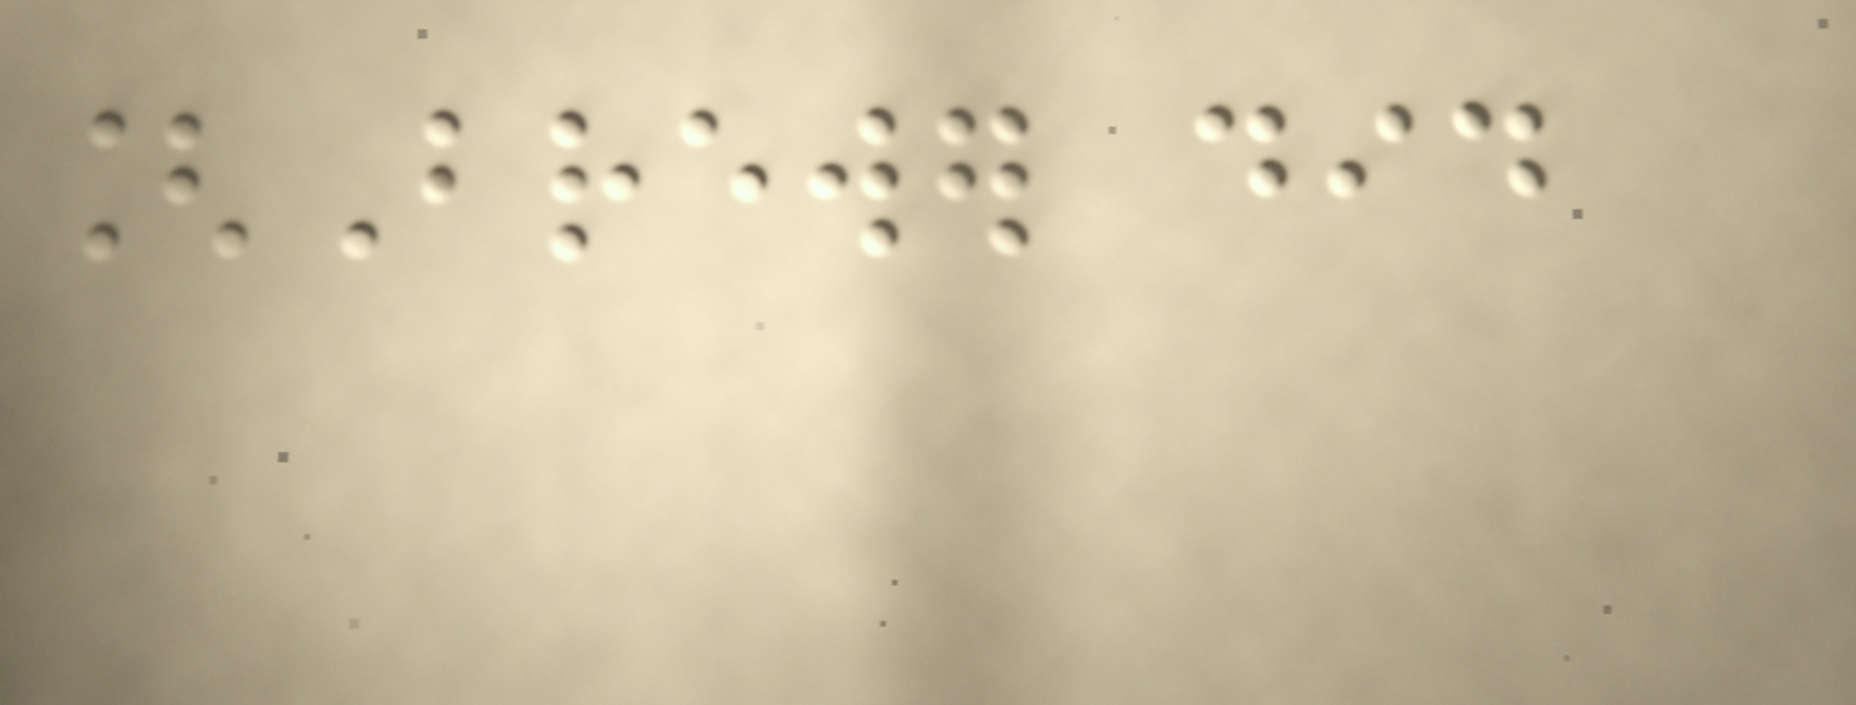[Brewer did
